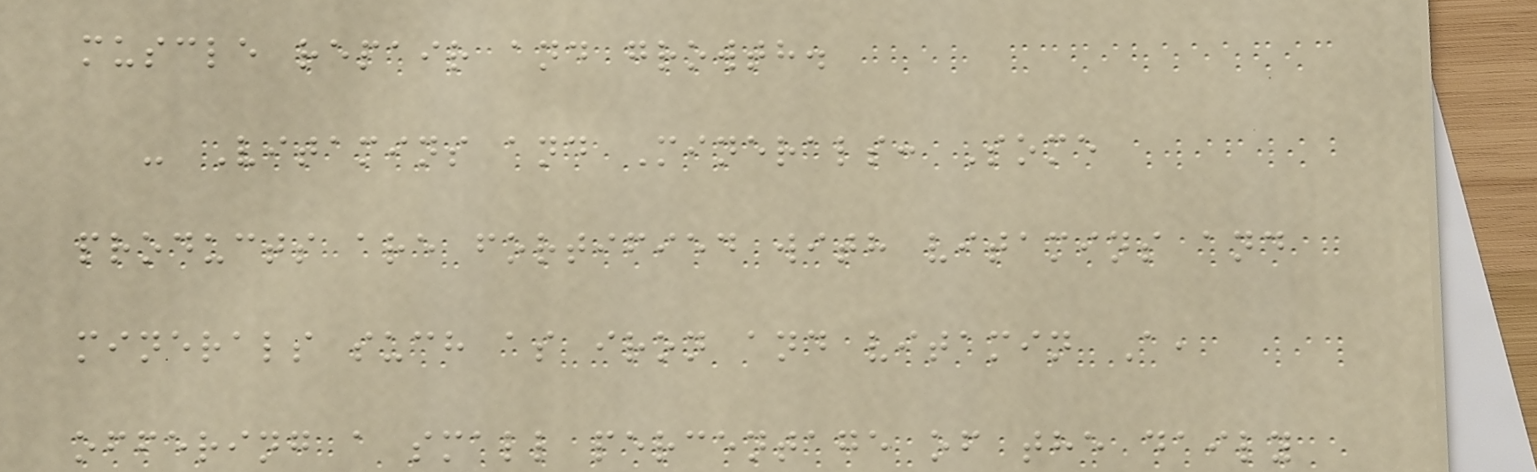muscle repair and growth.
- Vitamins and Minerals: Some
products are fortified with vitamins and
minerals such as iron and vitamin A,
offering a small percentage of the daily
